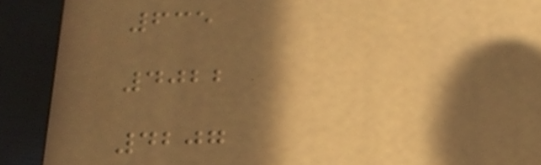635
4022
4207
